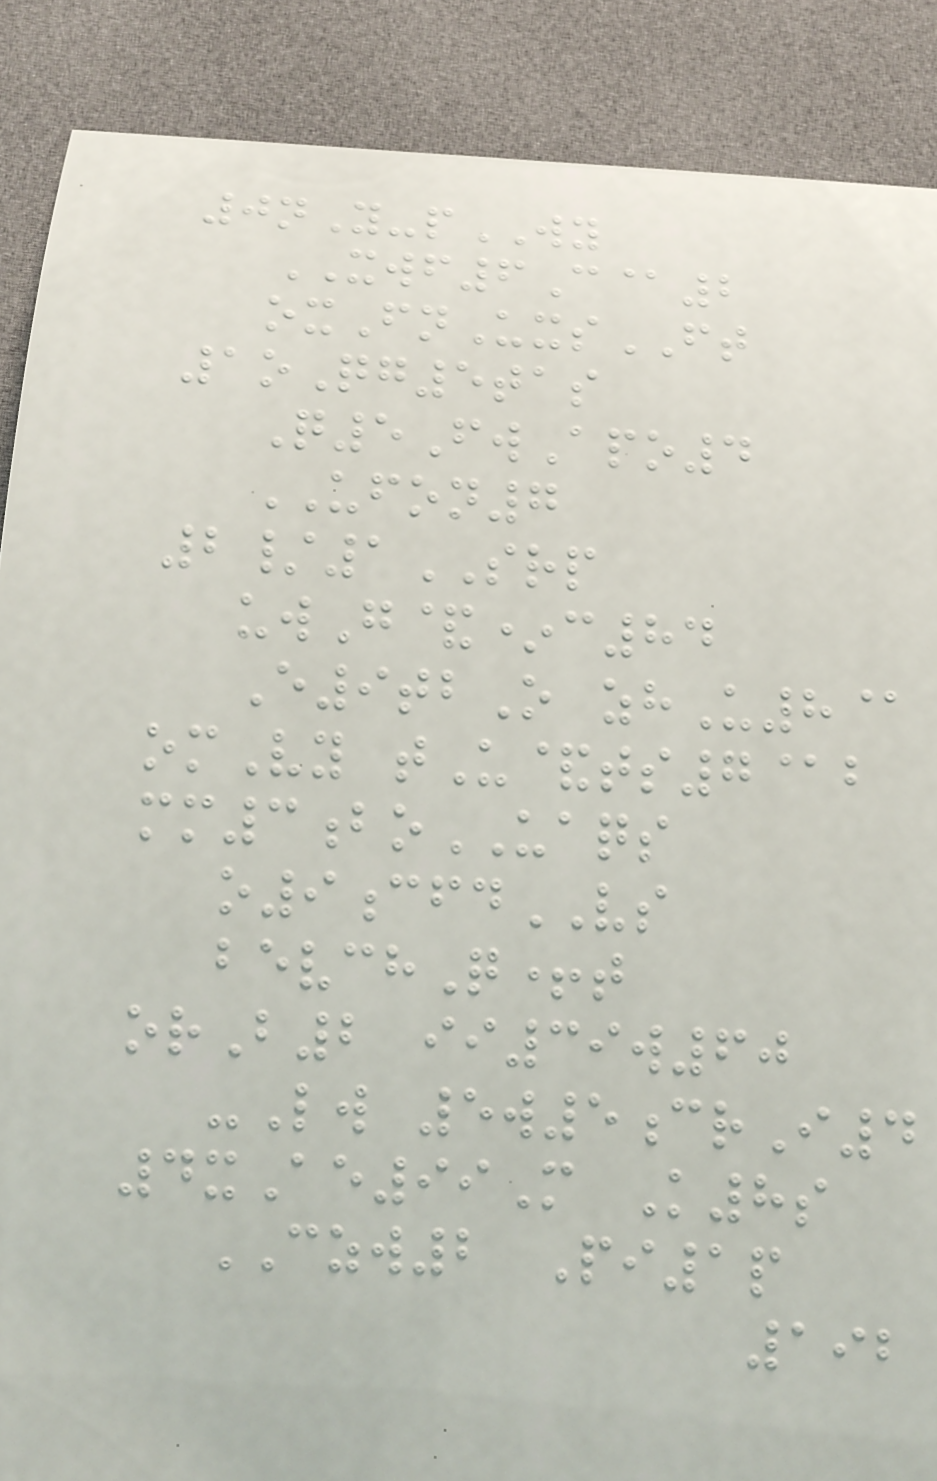0nY-pWY
XWF6C@2
oxFnUxsFT
1oQg5tas
Q5FwApo4
UFON7
2/1SRP
uwG&*c84
E9tbO zhU8@
omVy tU&ts7@b
mm3boUAQS
o9cfdVS
bevchQ+t
orB2 ii39w60
-Lw 5w5crI4
4xAe99M K8s
CZW2 Pi1p
192
